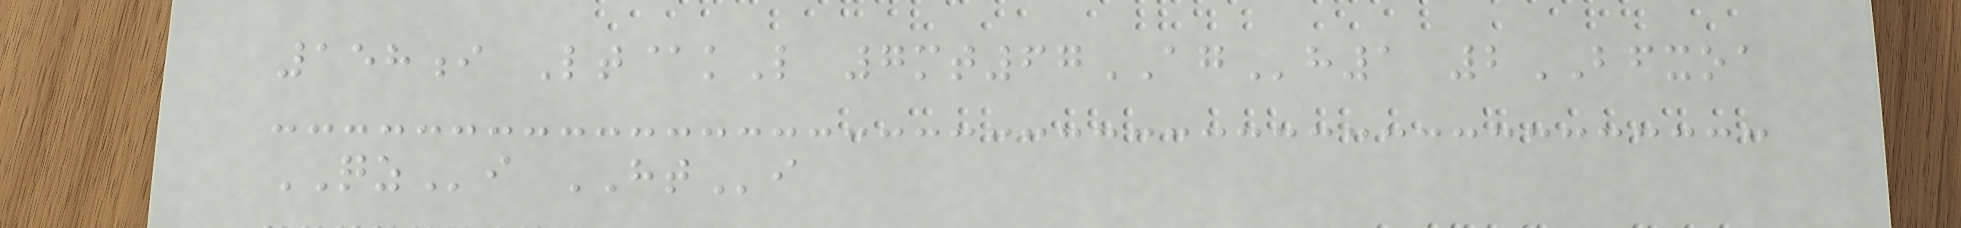158i Lt@kL 7mt67AGh1 2BFXOA
QZi HTi
